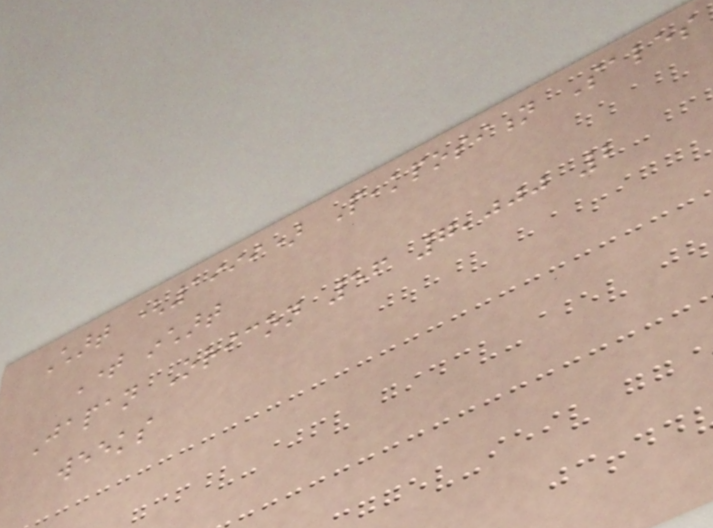Chart (1999) Peakposition Sales
Time inchart
Japan Oricon 56 7,000 2
weeks
